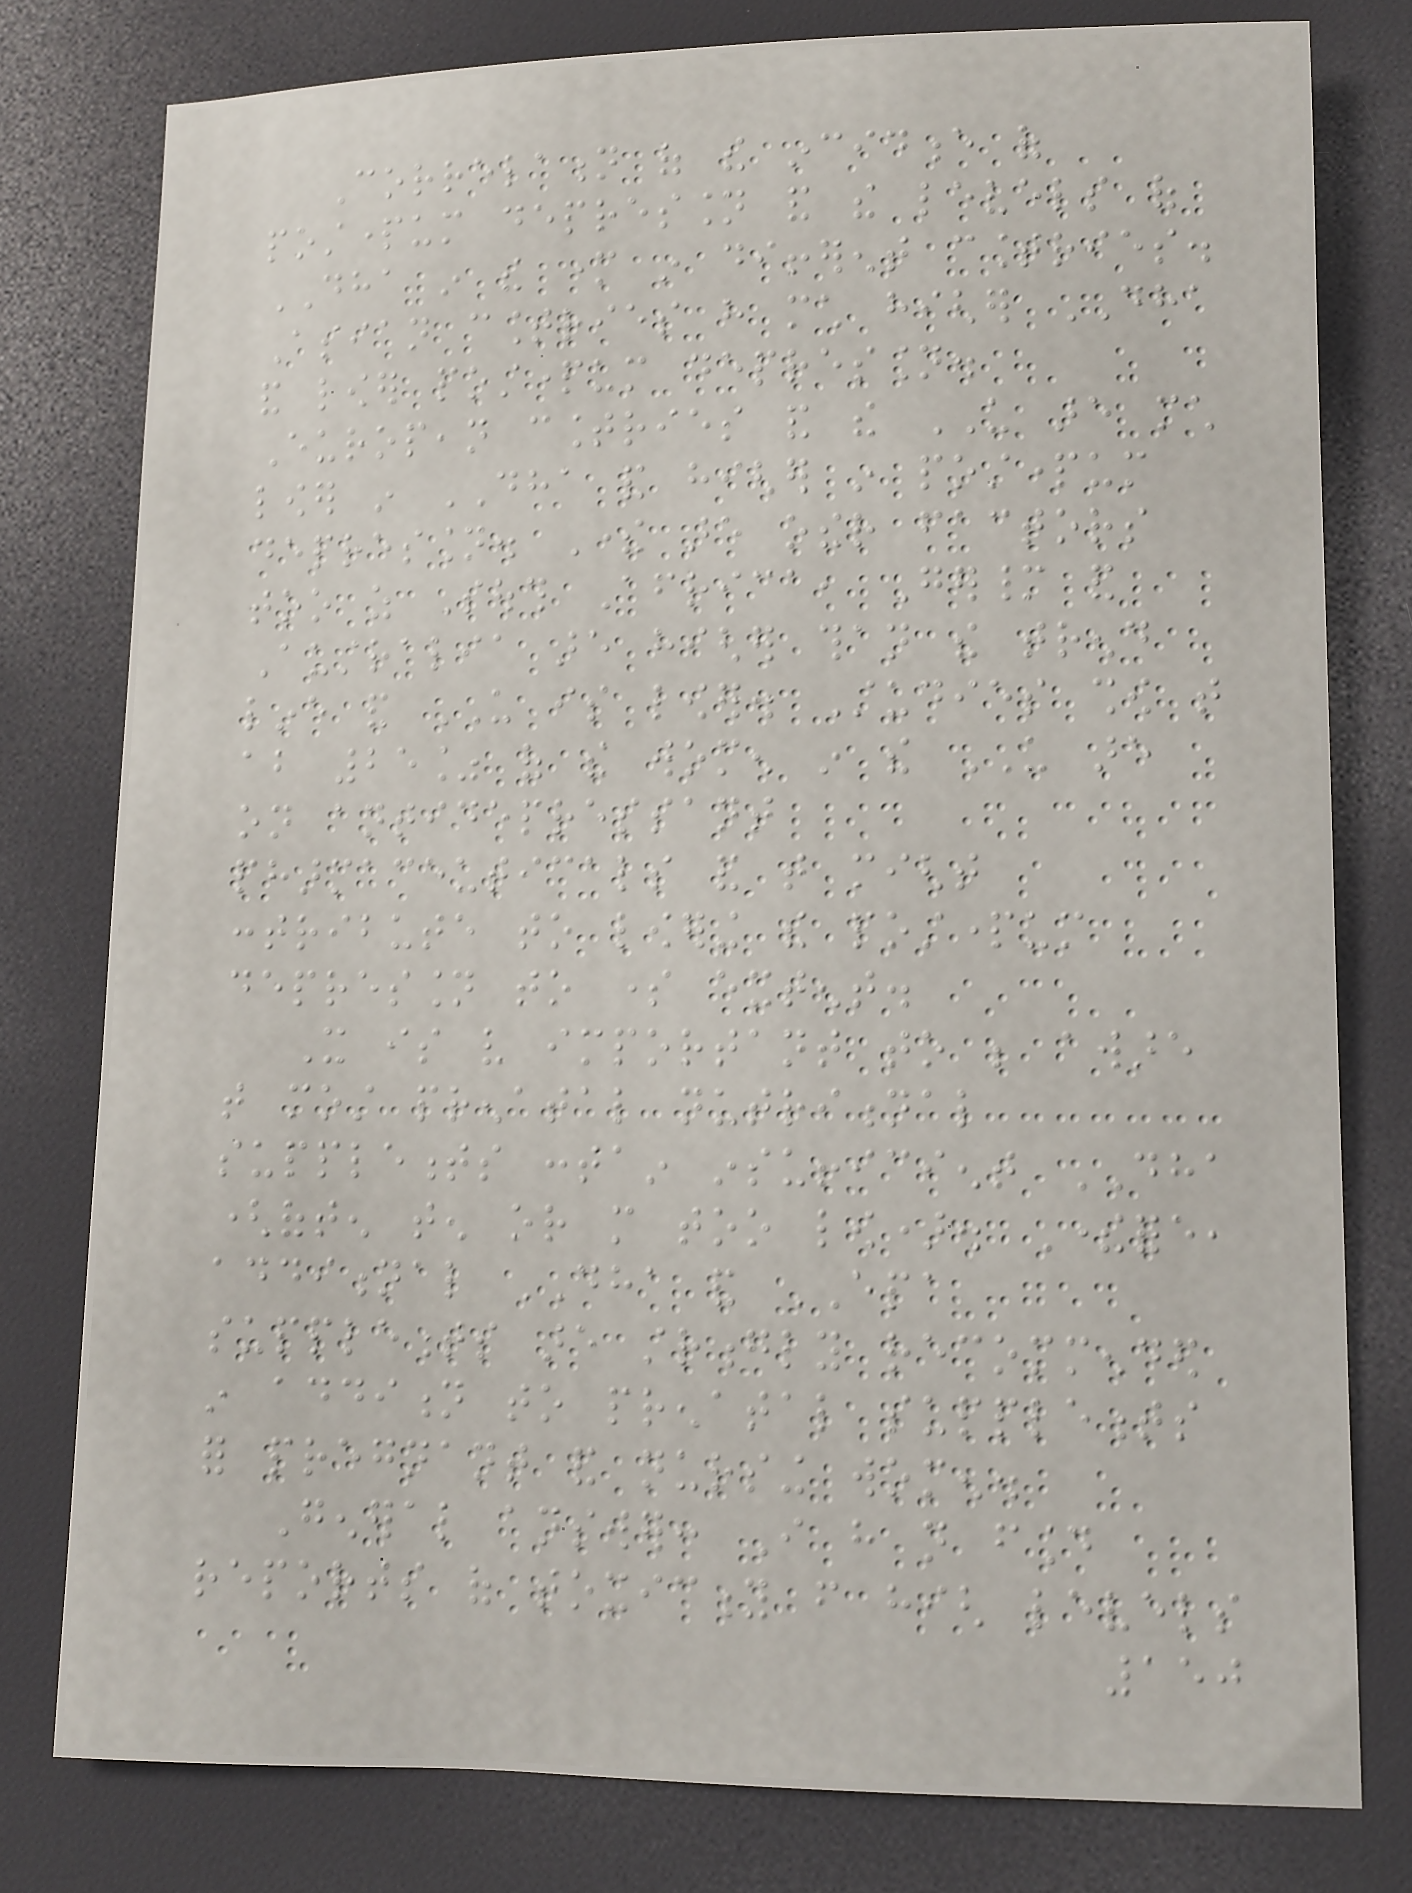Correlation of the incidence of
postpartum depression and the levels of
DHA in the mother in different countries.
Asian countries have much higher DHA
and lower postpartum depression.
European countries and the US are much
lower in DHA and higher in postpartum
depression. There are other factors
too as South Africa, Germany and
Australia are higher than the trend
line and US is lower. Studies show that
about 25% of the women in the US are
on antidepressant
pharmaceuticals and that might
contribute to lowering the postpartum
depression to some extent.
It is very important to be aware
that most prenatal nutritional
supplements contain insufficient DHA
(often ten or more too low). Therefore,
additional DHA and EPA
supplements are strongly recommended
in addition to prenatal supplements
for pregnant and nursing women.
General answer: I have not found
reports of toxicity from high levels
150
